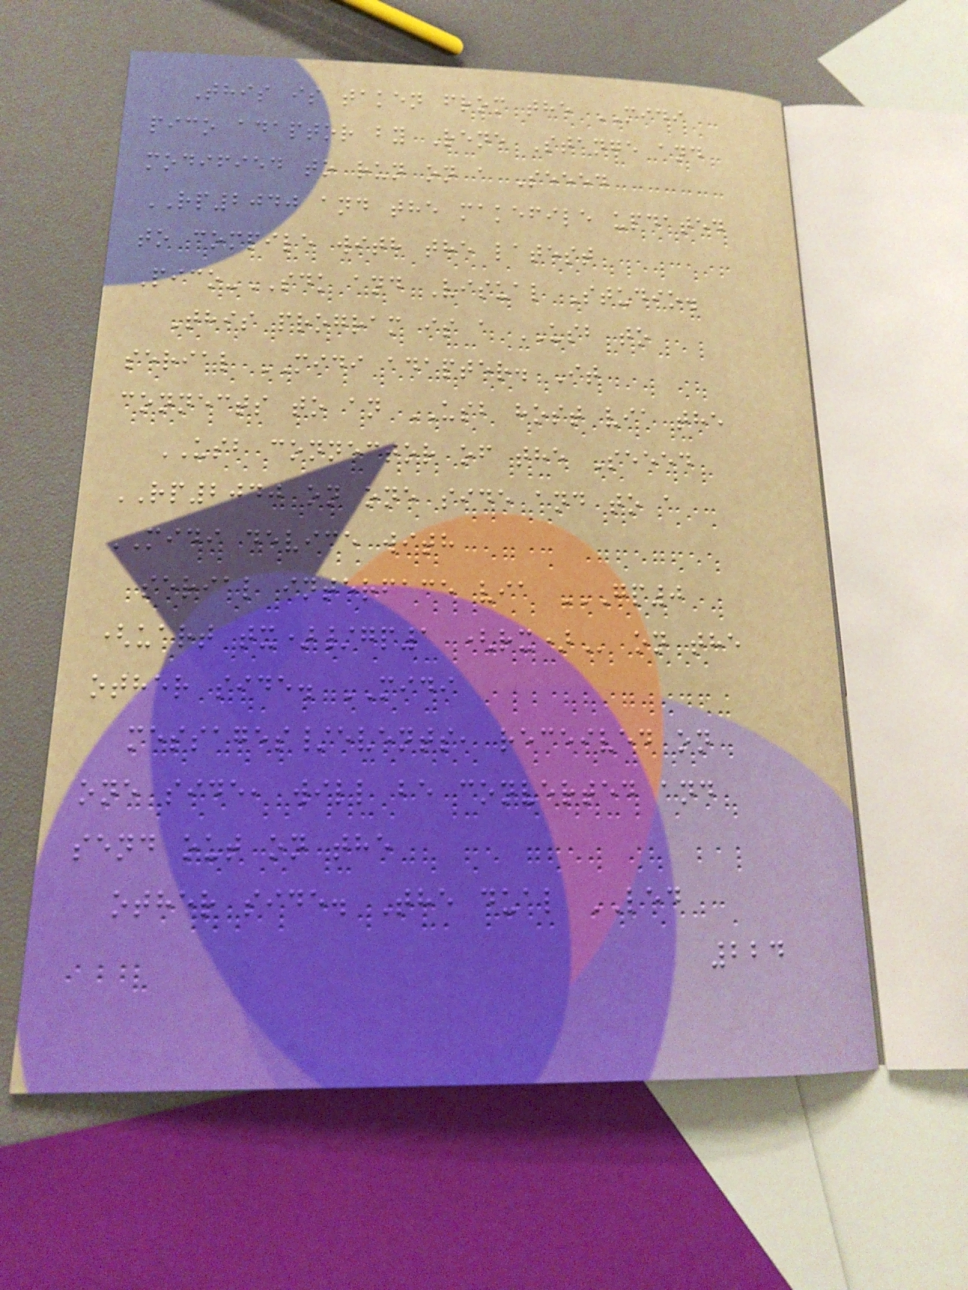This is taken from the MIDI
pico adaptor by Rene Stange and
modified to run on a Seeed
RP2040 and the makefile updated
to compile with the latest
Pico-SDK and Visual Studio.
This program is a USB to
serial MIDI adapter. It
connects to an USB host via the
USB connector of the Seeed
RP2040 on one side and to a
MIDI device with
serial interface via GP0
(UART TX)/GP1 (RX) on the
other side. MIDI
messages/events, received on
one side, will be converted and
send out on the
other side. The dual LED
224
